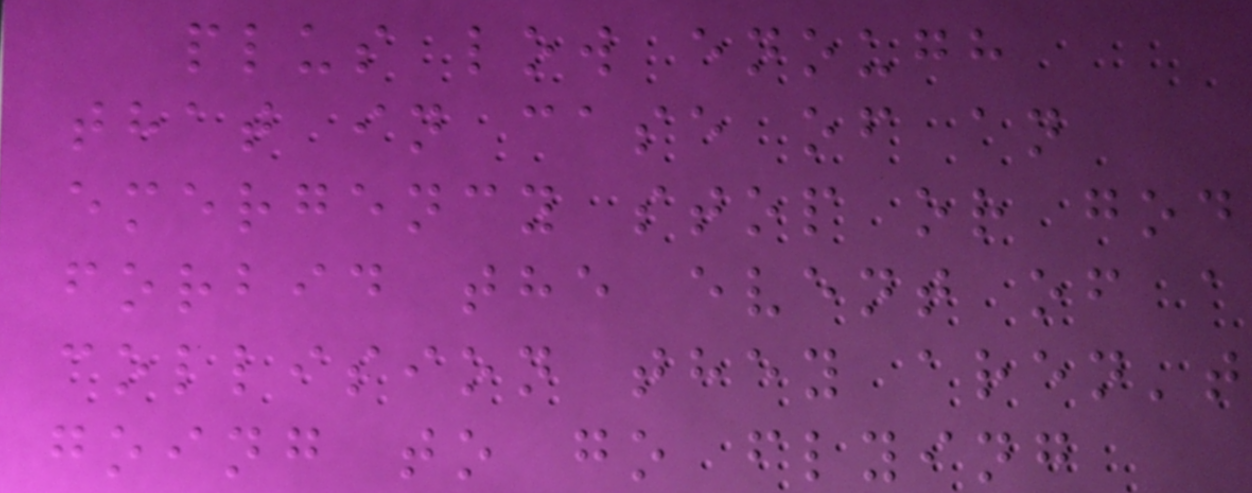plus low enough
that in case of an
emergency stop or god
forbid the event of a
collision they aren't
going to go flying
